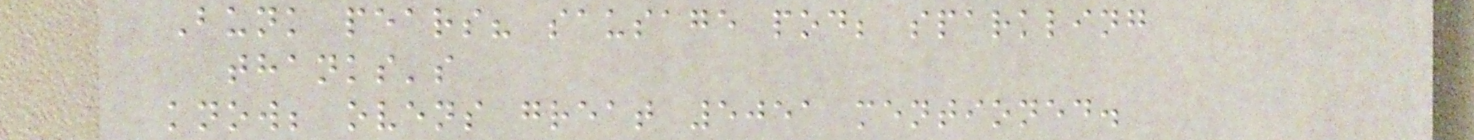Bunk pears? sausage pod; sparkling
thanks's
know; ovens great 5051 mentioned.
